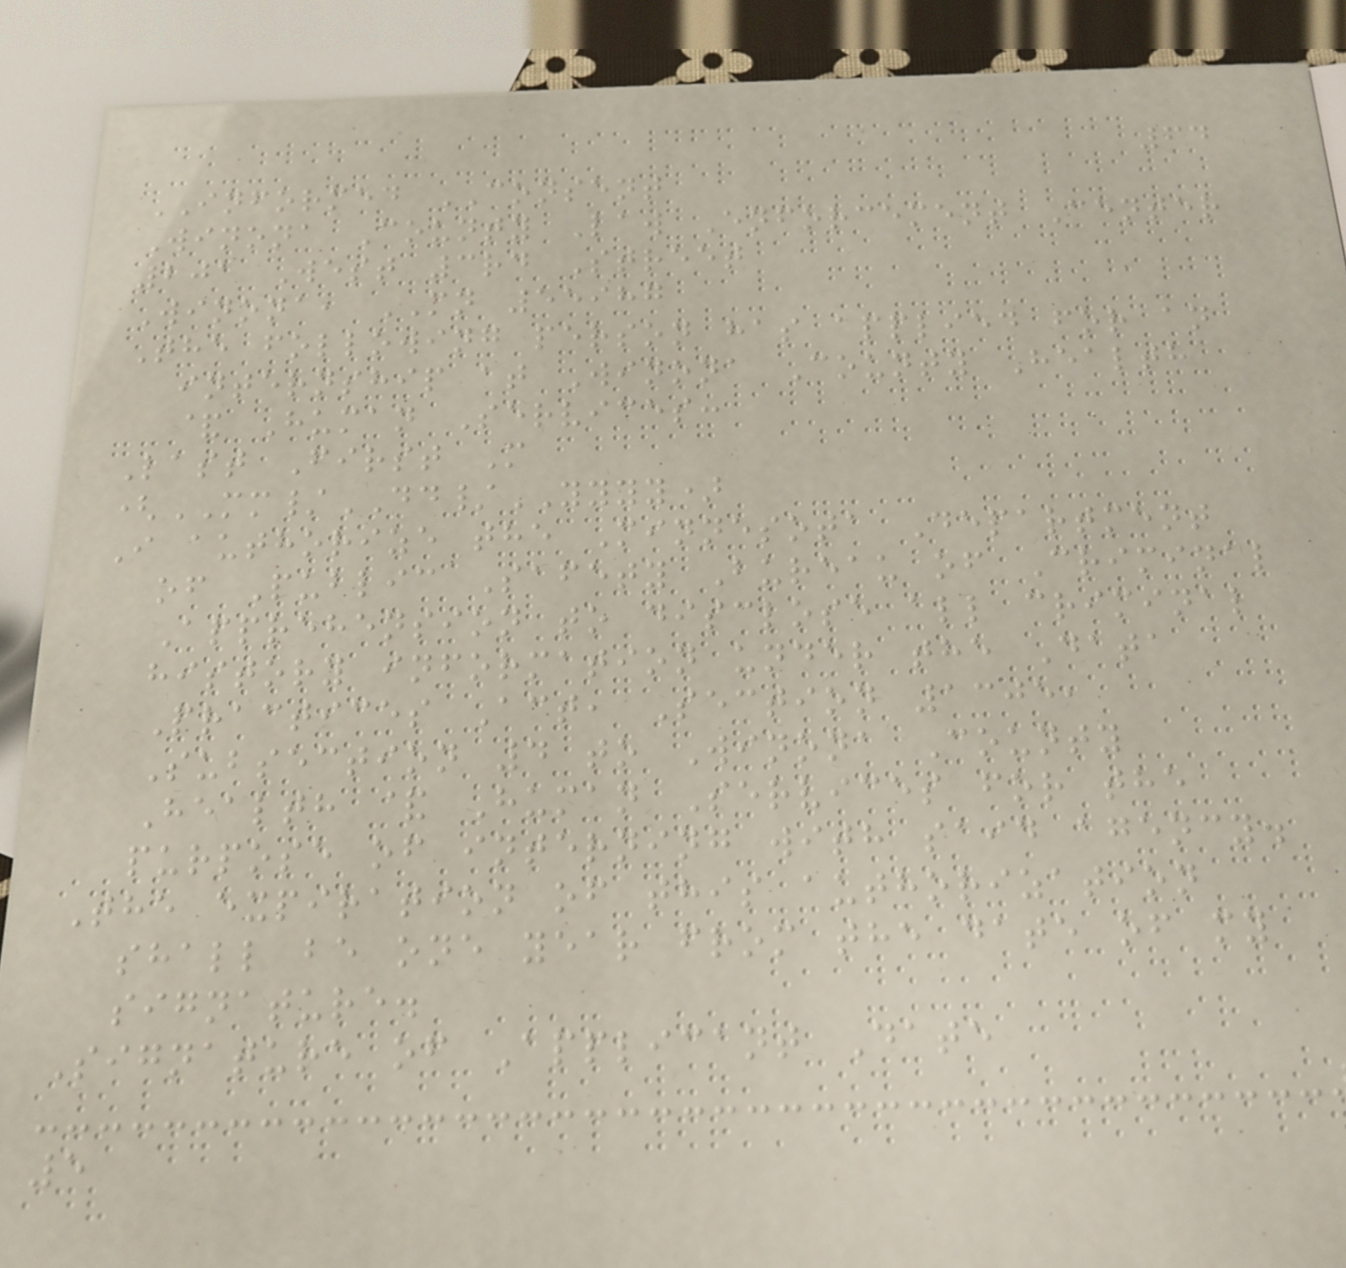64
INFORMED CONSENT
Winona County Law Enforcement Center
201 West 3rd Street
Winona, MN 55987
The following person has applied for an
internship at Winona County Health
& Human Services:
Last First M
(MM/DD/YYYY)
I authorize the Minnesota Department
of Public Safety Bureau of Criminal
Apprehension to disclose all criminal
history information under the Data
Practices Act, Section 1305,
Subsection 4 to Winona County
Health & Human Services for the
purpose of interning with said agency.
The expiration of this authorization
shall be one year from the date of my
signature.
Signature of Applicant Date
5
